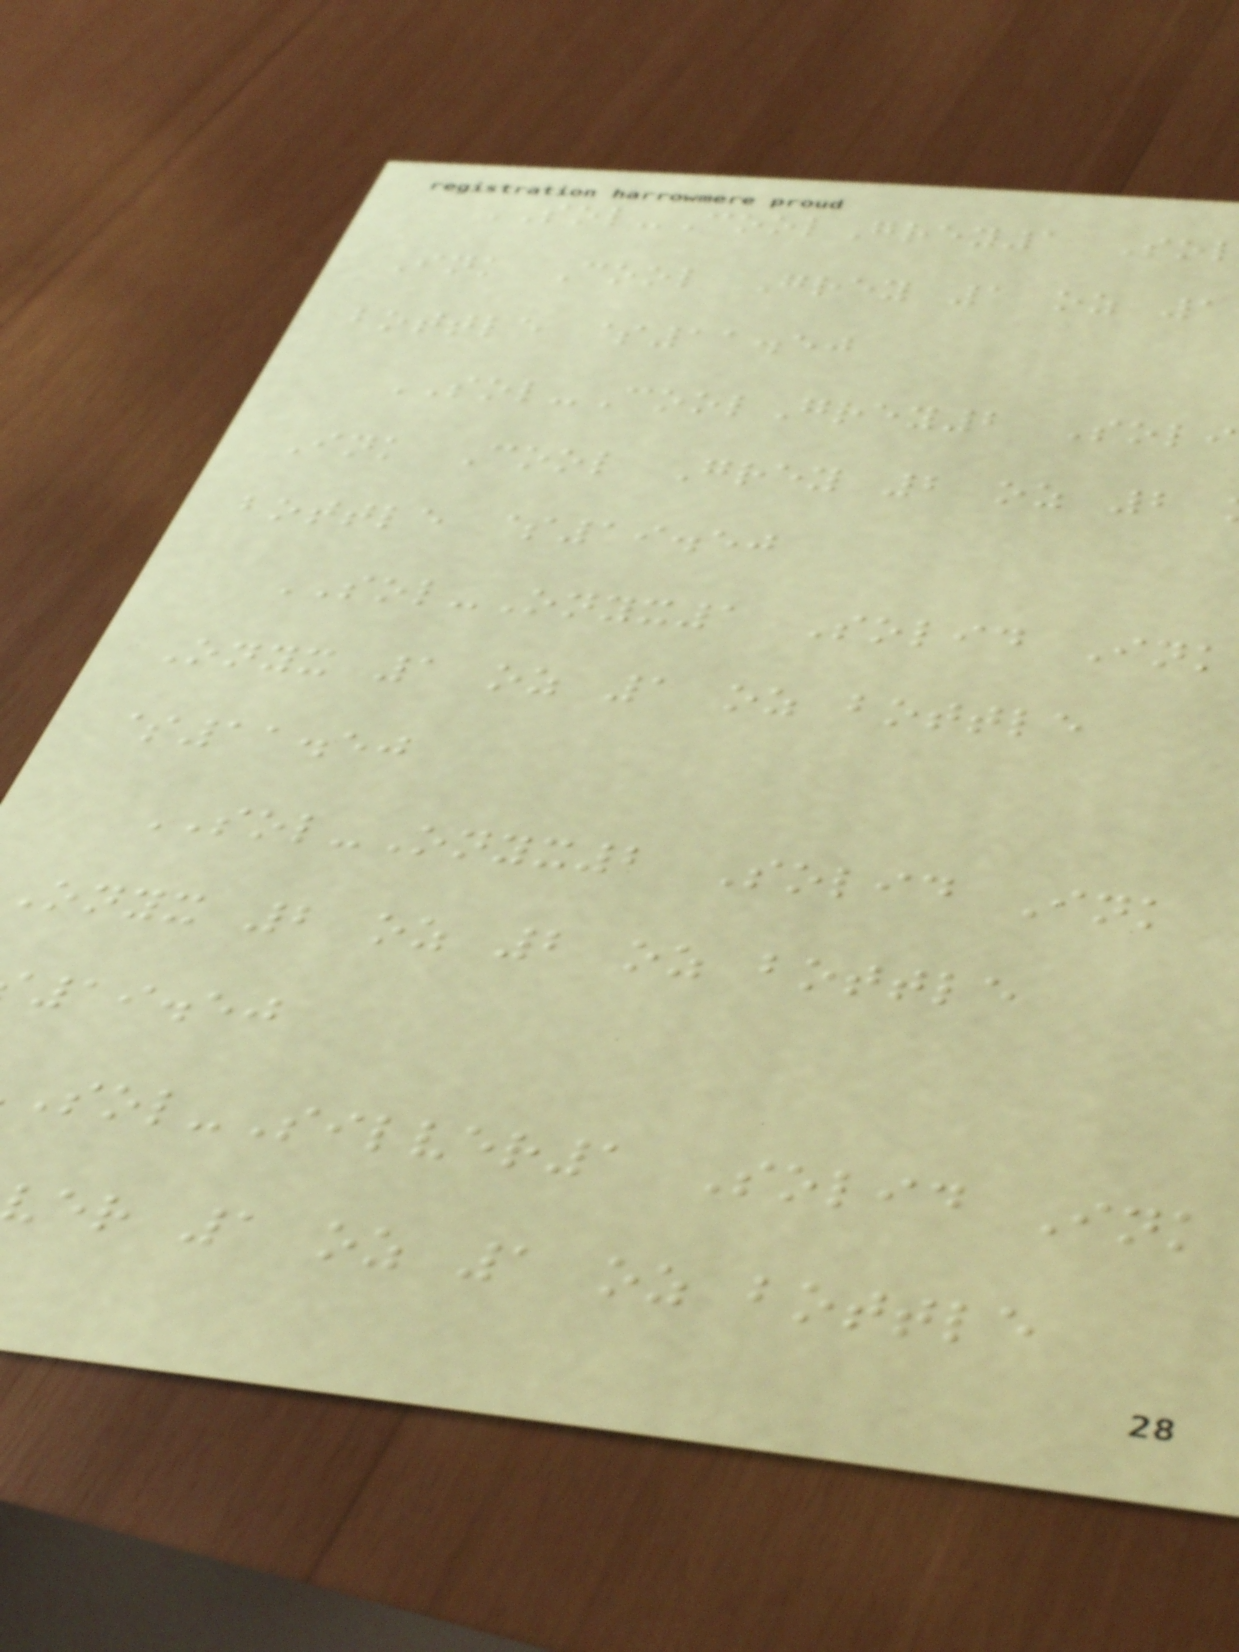SOL-CoolGrey1 So
Ink Cool Grey 1 oz 1
bottle $11.50
SOL-CoolGrey2 Soli
Ink Cool Grey 2 oz 2
bottle $19.50
SOL-Onyx1 Solid Ink
Onyx 1 oz 1 oz bottle
$11.50
SOL-Onyx2 Solid Ink
Onyx 2 oz 2 oz bottle
19.50
-Silver1 Solid Ink
ver 1 oz 1 oz bottle
